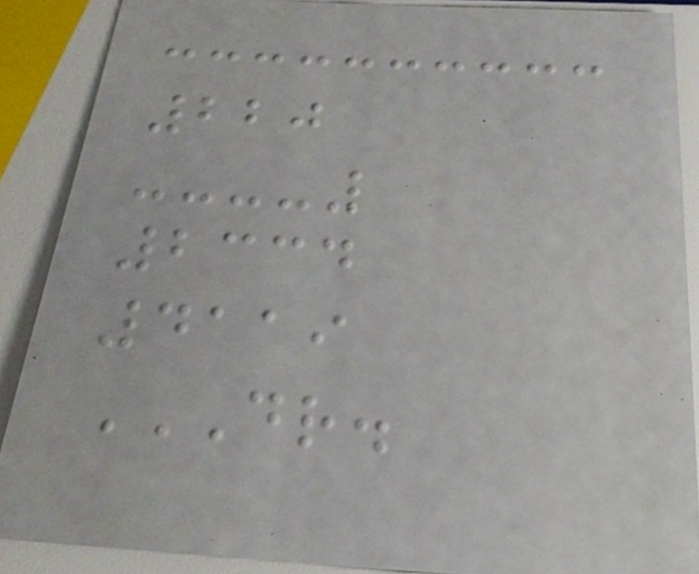220
2334
4119
DR.
